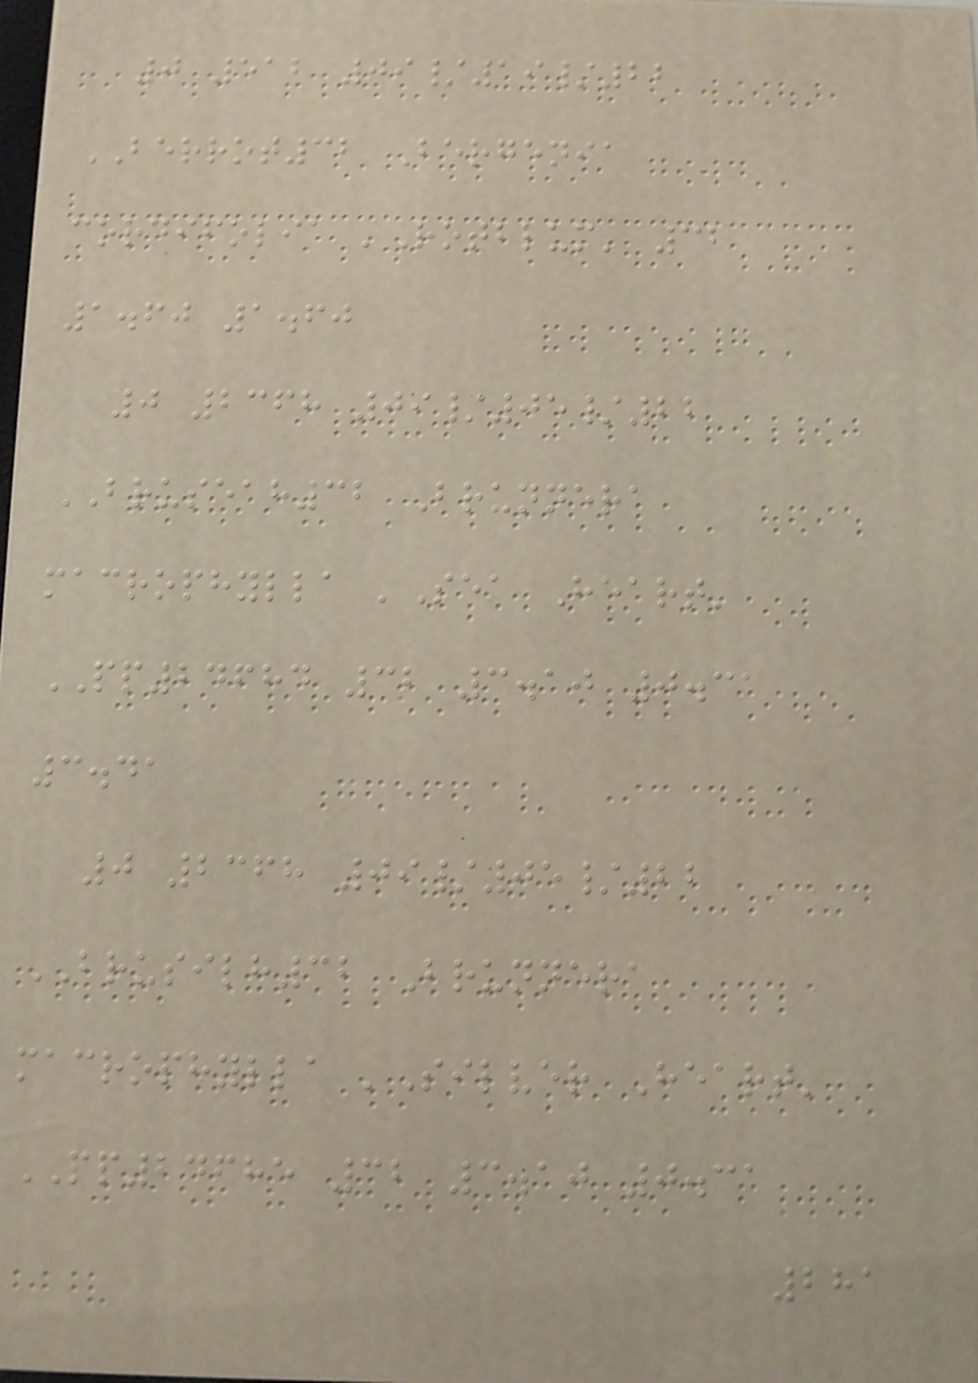0 512 09/19/22
BERROT32 Bergenia
cordifolia 'Rotblum' 32
1.60 1.60
0 2368 09/05/22
BRUSEAH32 Brunnera
macrophylla 'Sea Heart'
PP24684 32 3.10 0.31
3.41
0 2368 09/05/22
BRUSILH32 Brunnera
macrophylla 'Silver Heart'
PP24685 32 3.10 0.31
281
